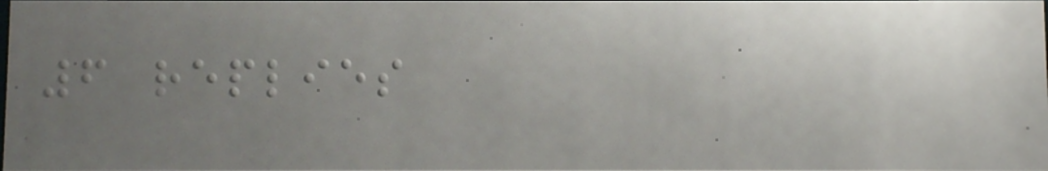6 replies
